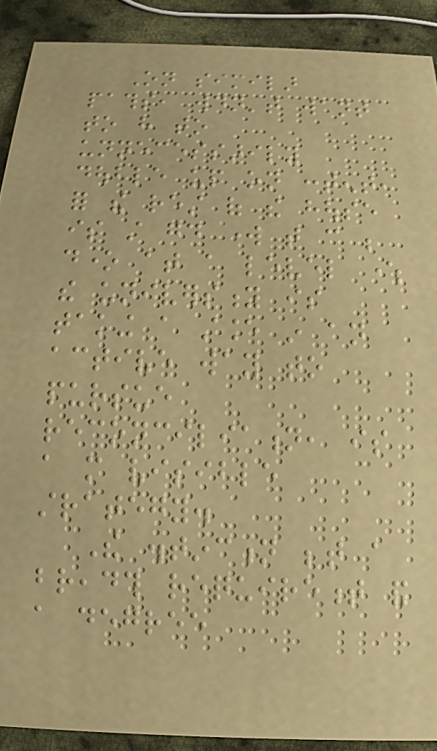On similar
paths, wouldn't want
to have to
unnecessarily
double up on content,
for the rest of the house
is still good work that can be
done at a level where
the university is
taking a stance in an
active way to
pursue
reconciliation, is
a more visible
strategy.
The distinction between a
breadth requirement and
a degree
